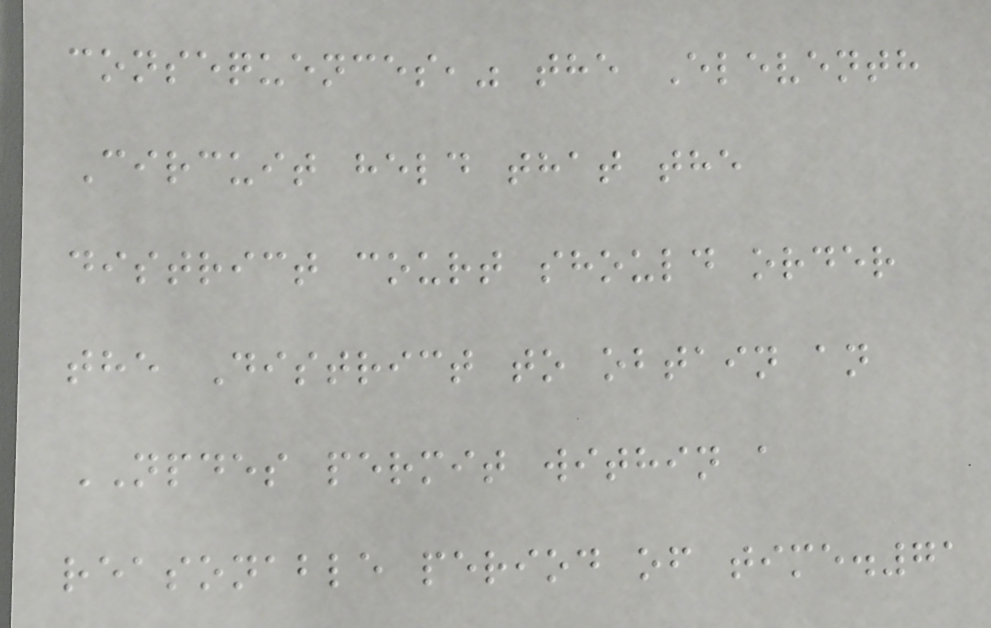consequences," the Eleventh
Circuit held that the
district court should order
the District to obtain an
NPDES permit within a
reasonable period of time.71
